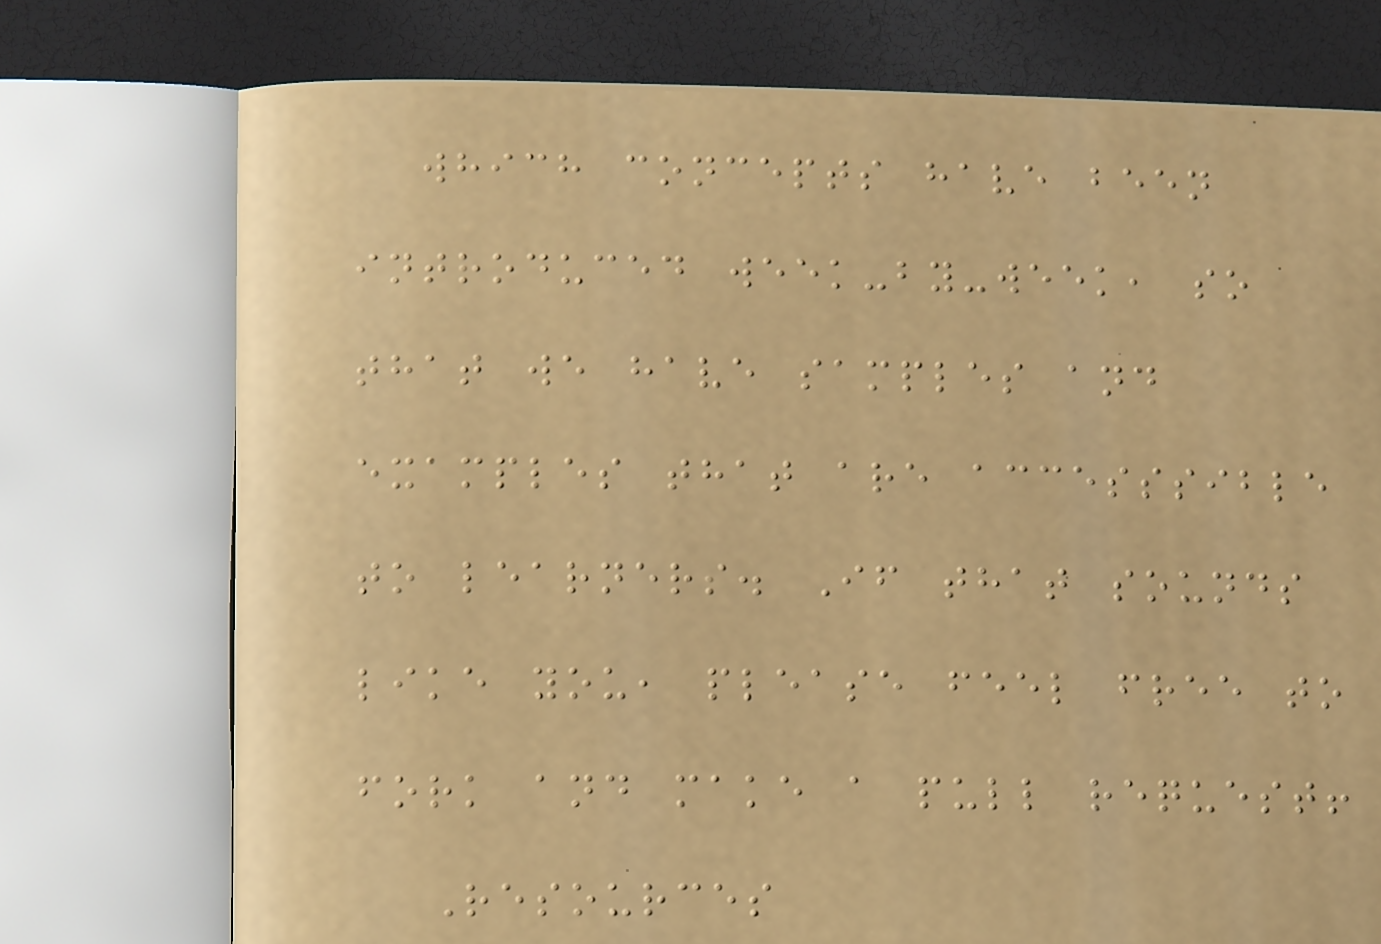which concepts have been
introduced week-by-week, so
that we have samples and
examples that are accesssible
to learners. If that sounds
like you, please feel free to
fork and make a pull request!
Resources
